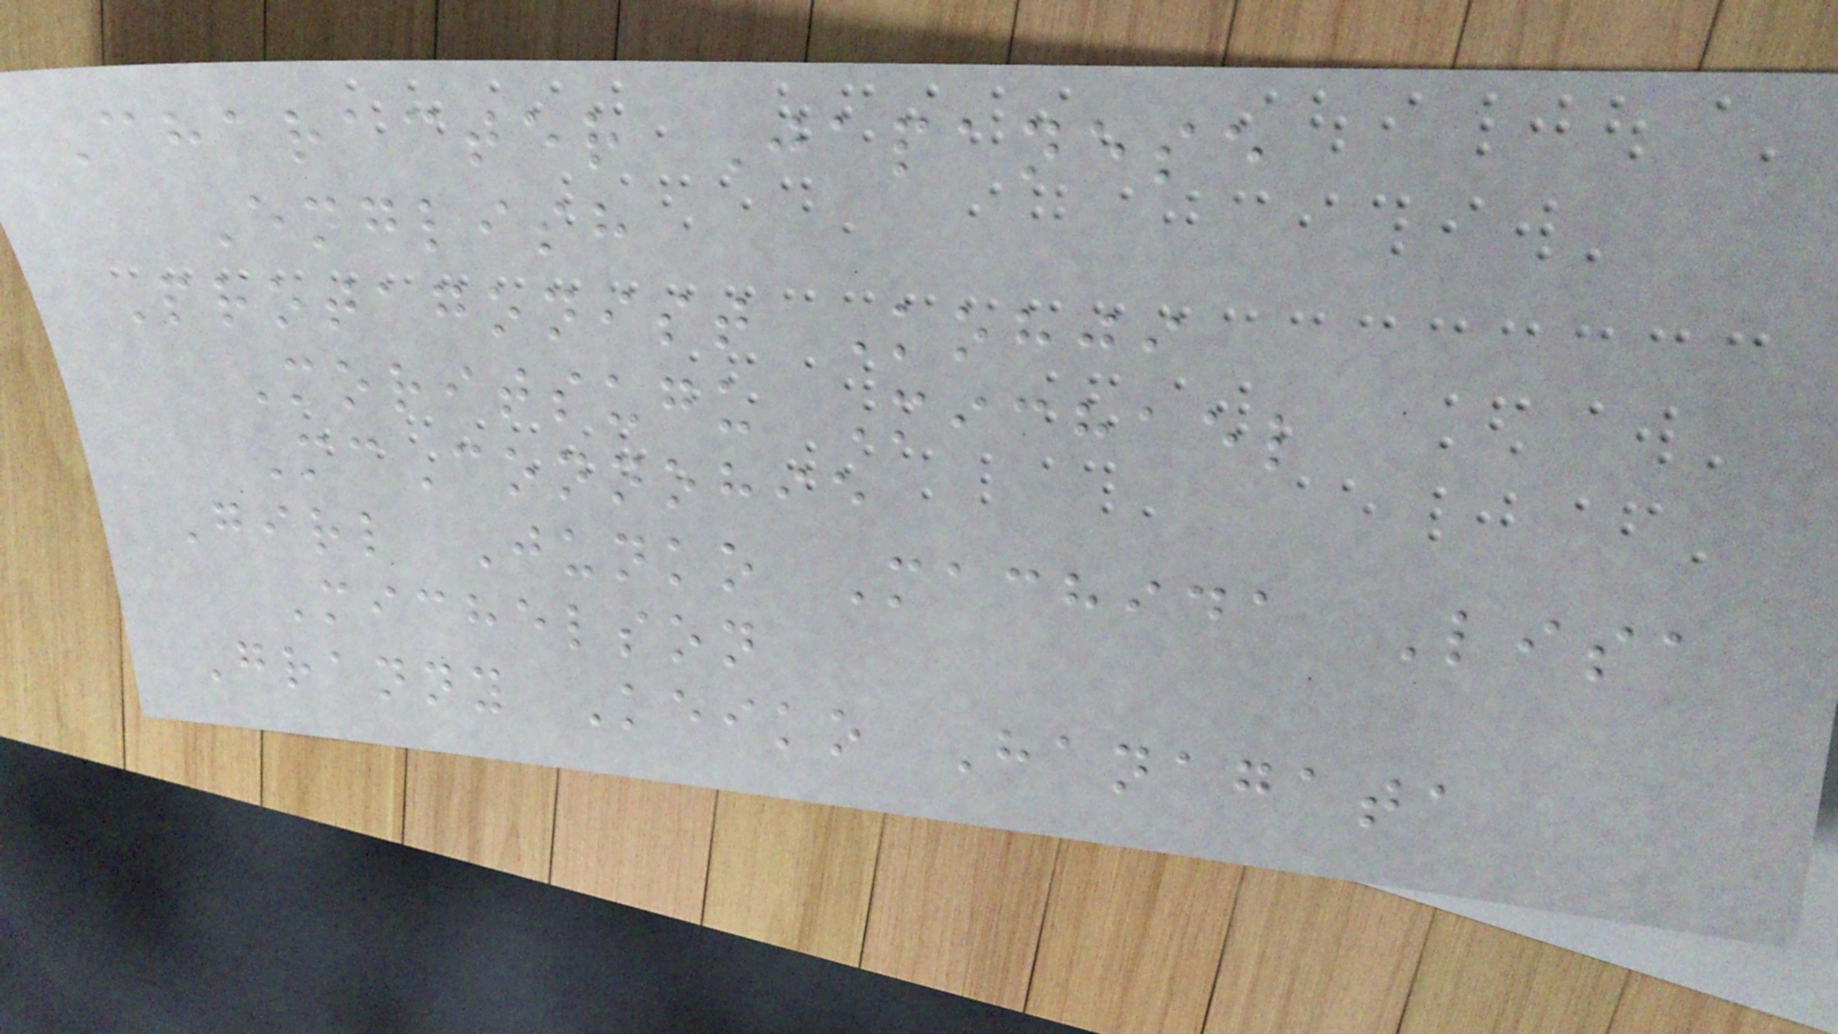Character Japanese
English
Protagonist Kohji
Moritsugu Michael
McConnohie
Girl Junko Machida Lisa
Michelson
Granny Keiko Hanagata
